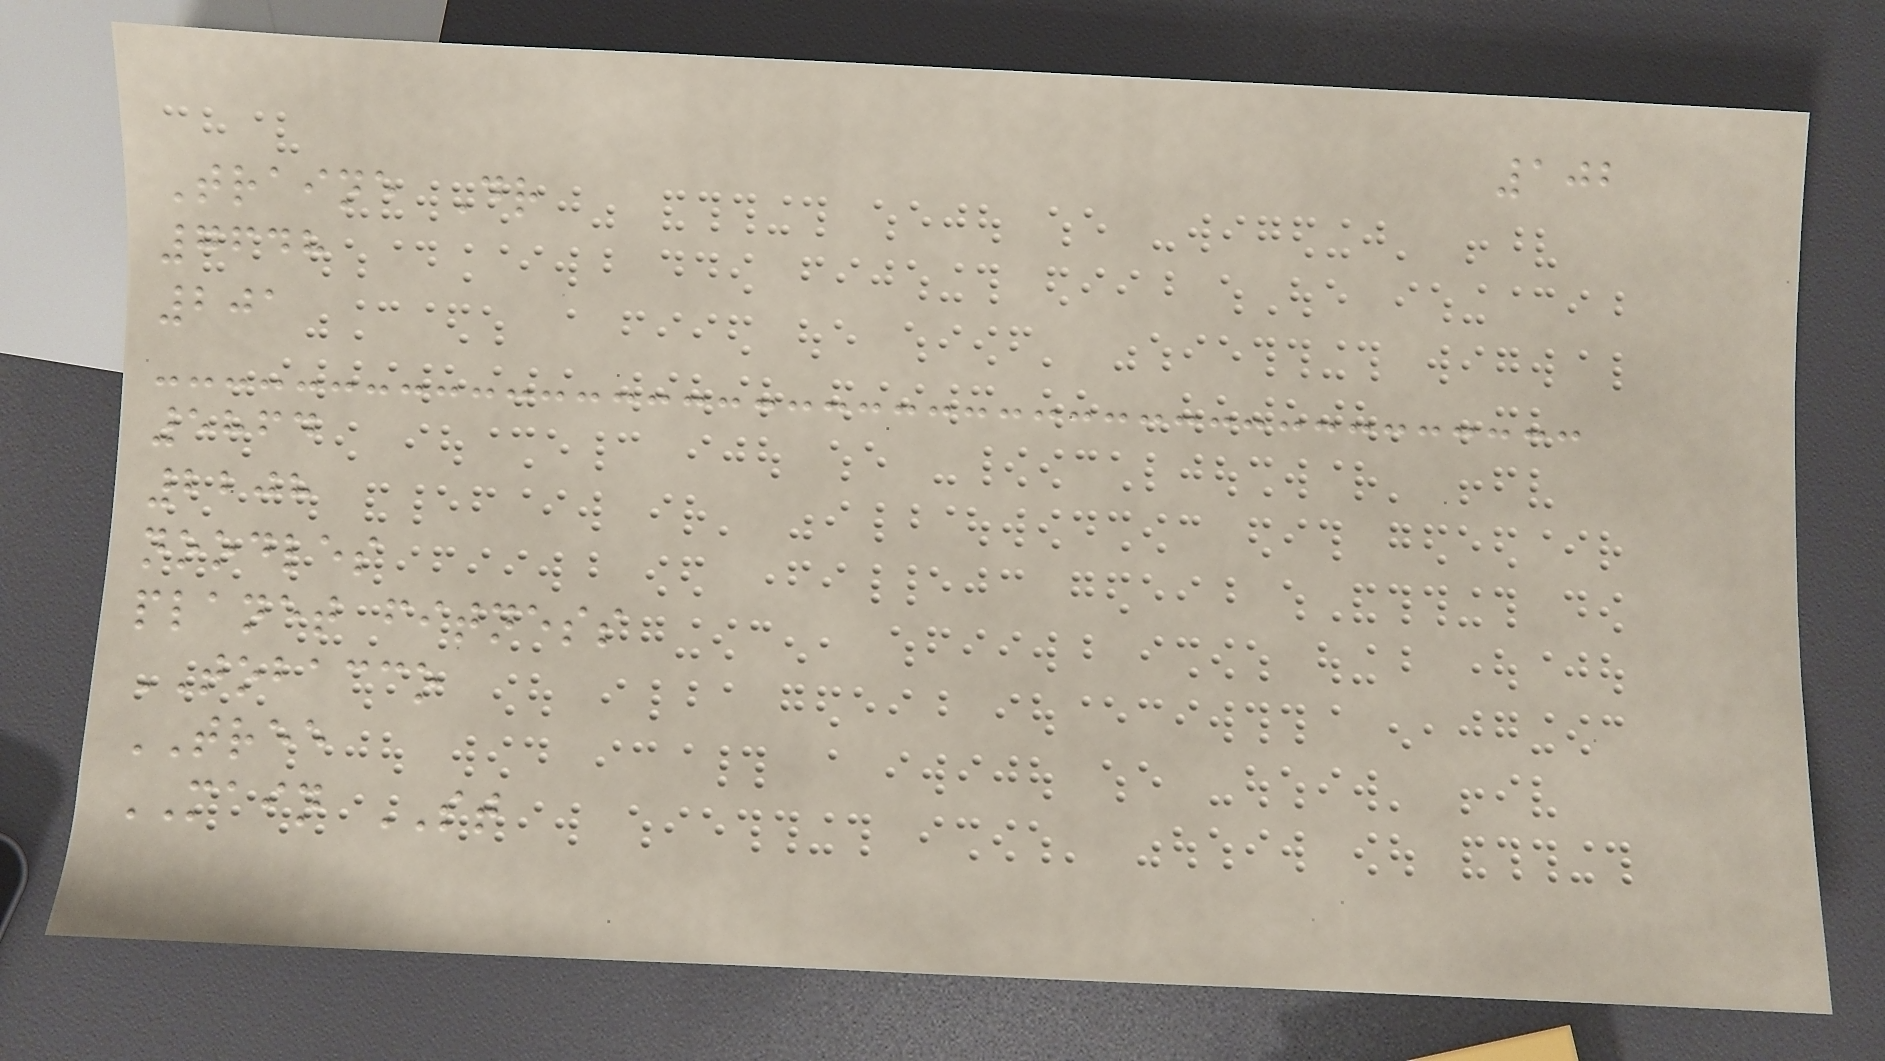102
Traine Dr
7648
201
5864
2208
noodles
planet fitness
TOBACCO
TREE
MAIN ST
